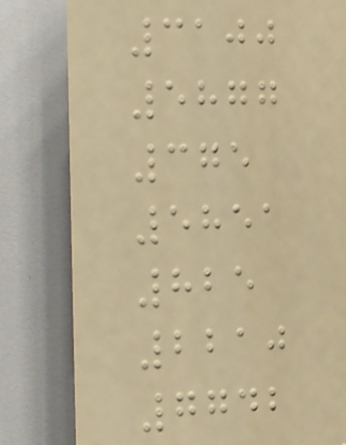3100
5877
375
5851
825
2210
7742
